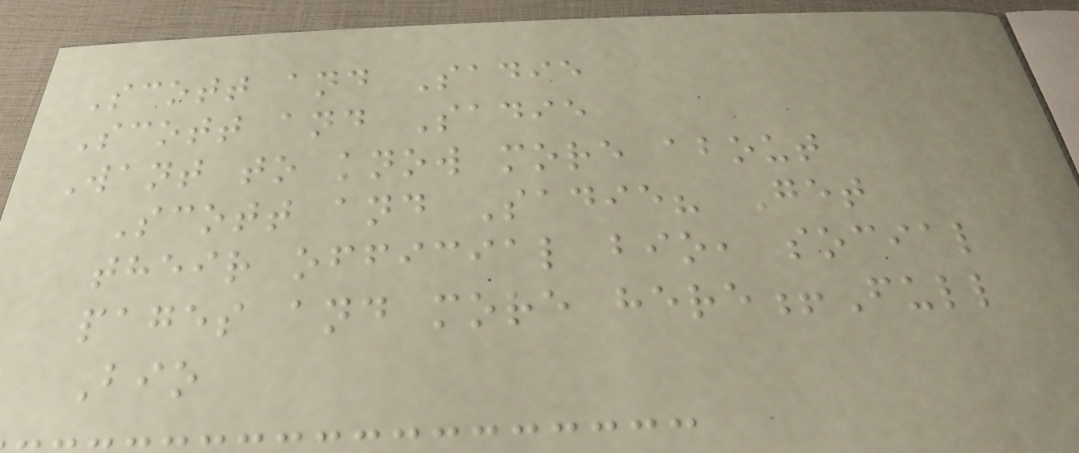Scott and Sadie
Scott and Sadie
Want to know more about
Scott and Sadie? Get
their official bio, social
pages and more here!Full
Bio
